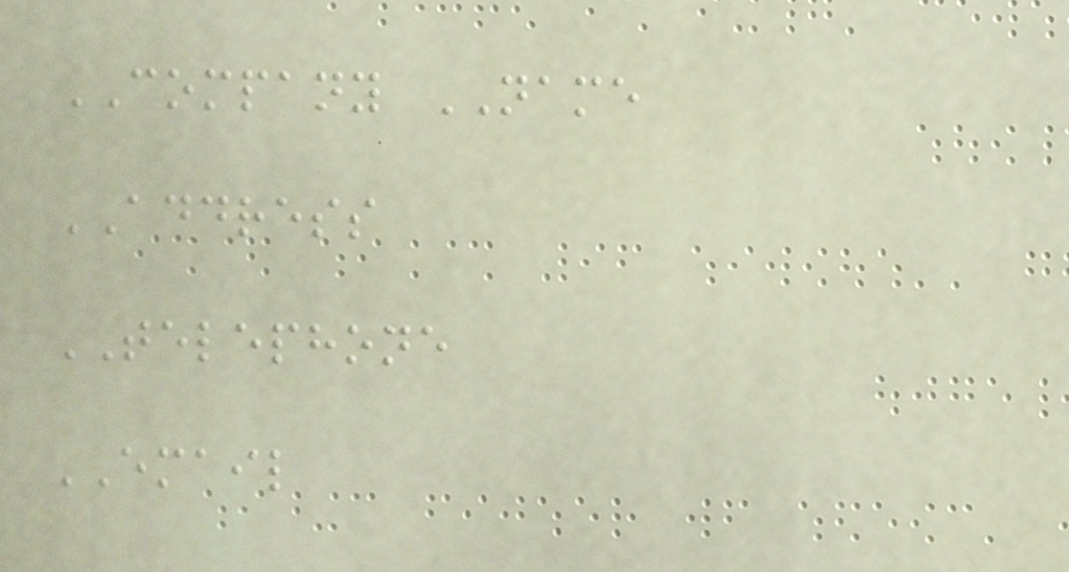COMPANY NAME
ADDRESS
TELEPHONE
EMAIL
